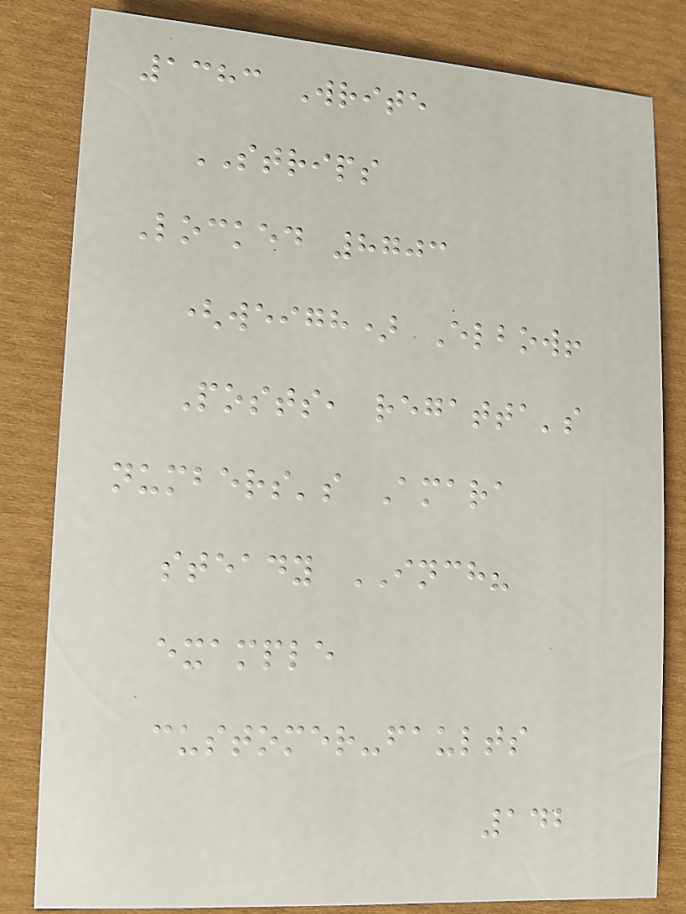1383 Write
STRIPS
Locked 8703
(weigh) Elbow!
Posts, regatta's
numbers's Amara
steady INCH?
example
customer-faults
142
